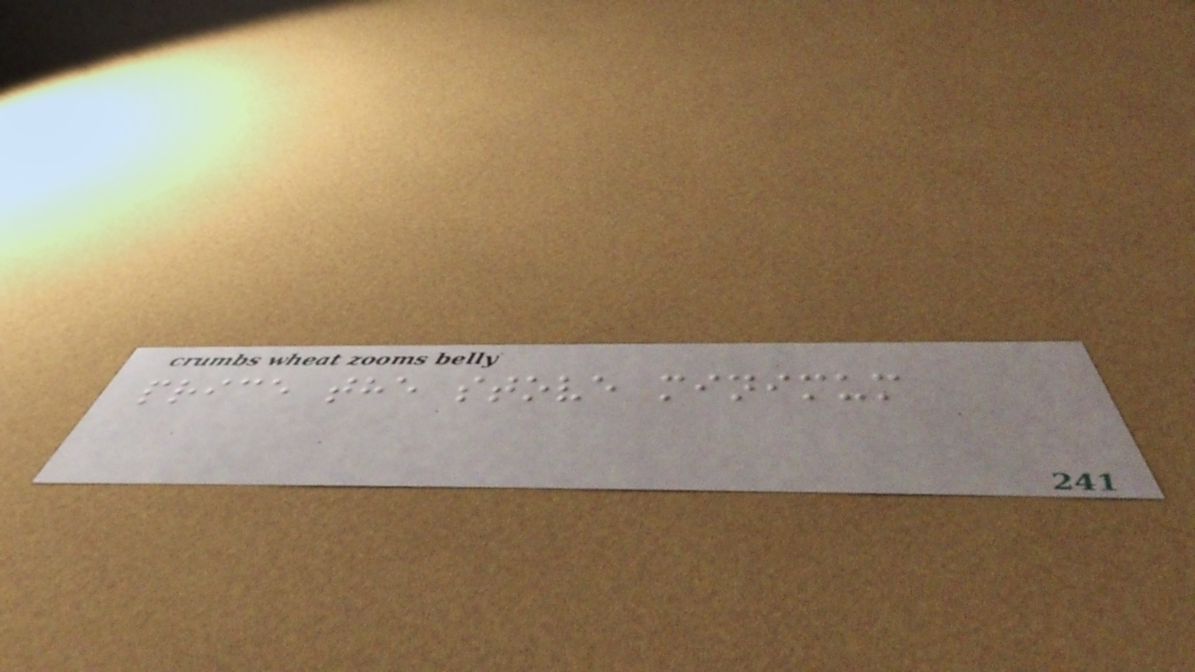price the stove minimum
